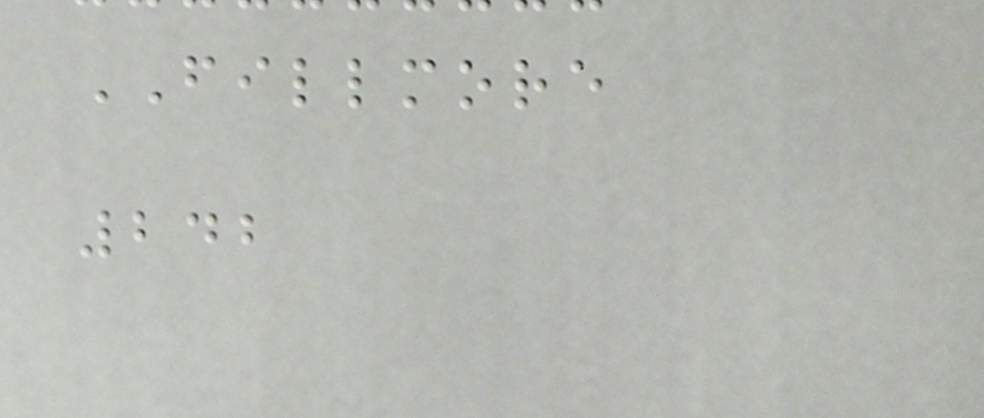FILLMORE
242
